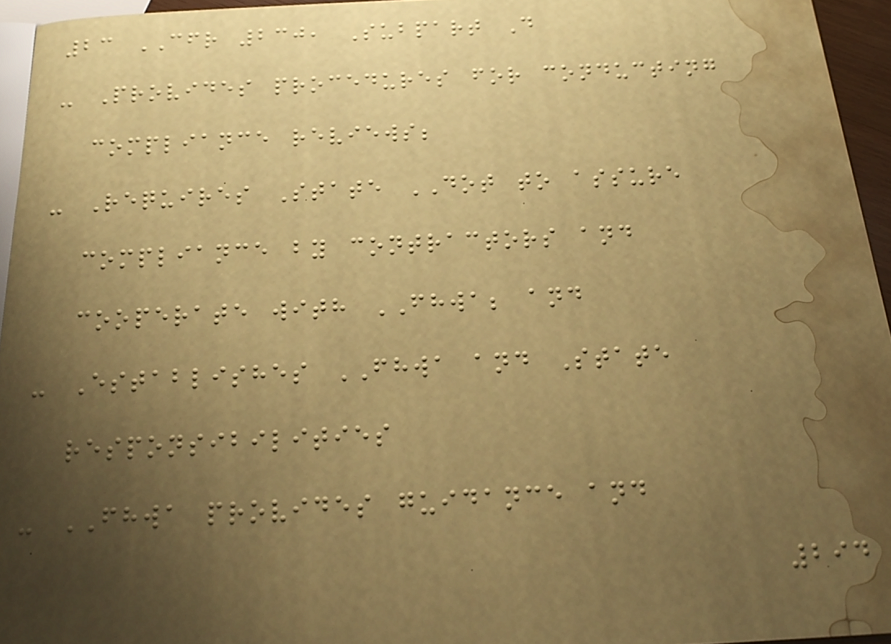23 CFR 230, Subpart D
- Provides procedures for conducting
compliance reviews;
- Requires State DOT to assure
compliance by contractors and
cooperate with FHWA; and
- Establishes FHWA and State
responsibilities
- FHWA provides guidance and
294
